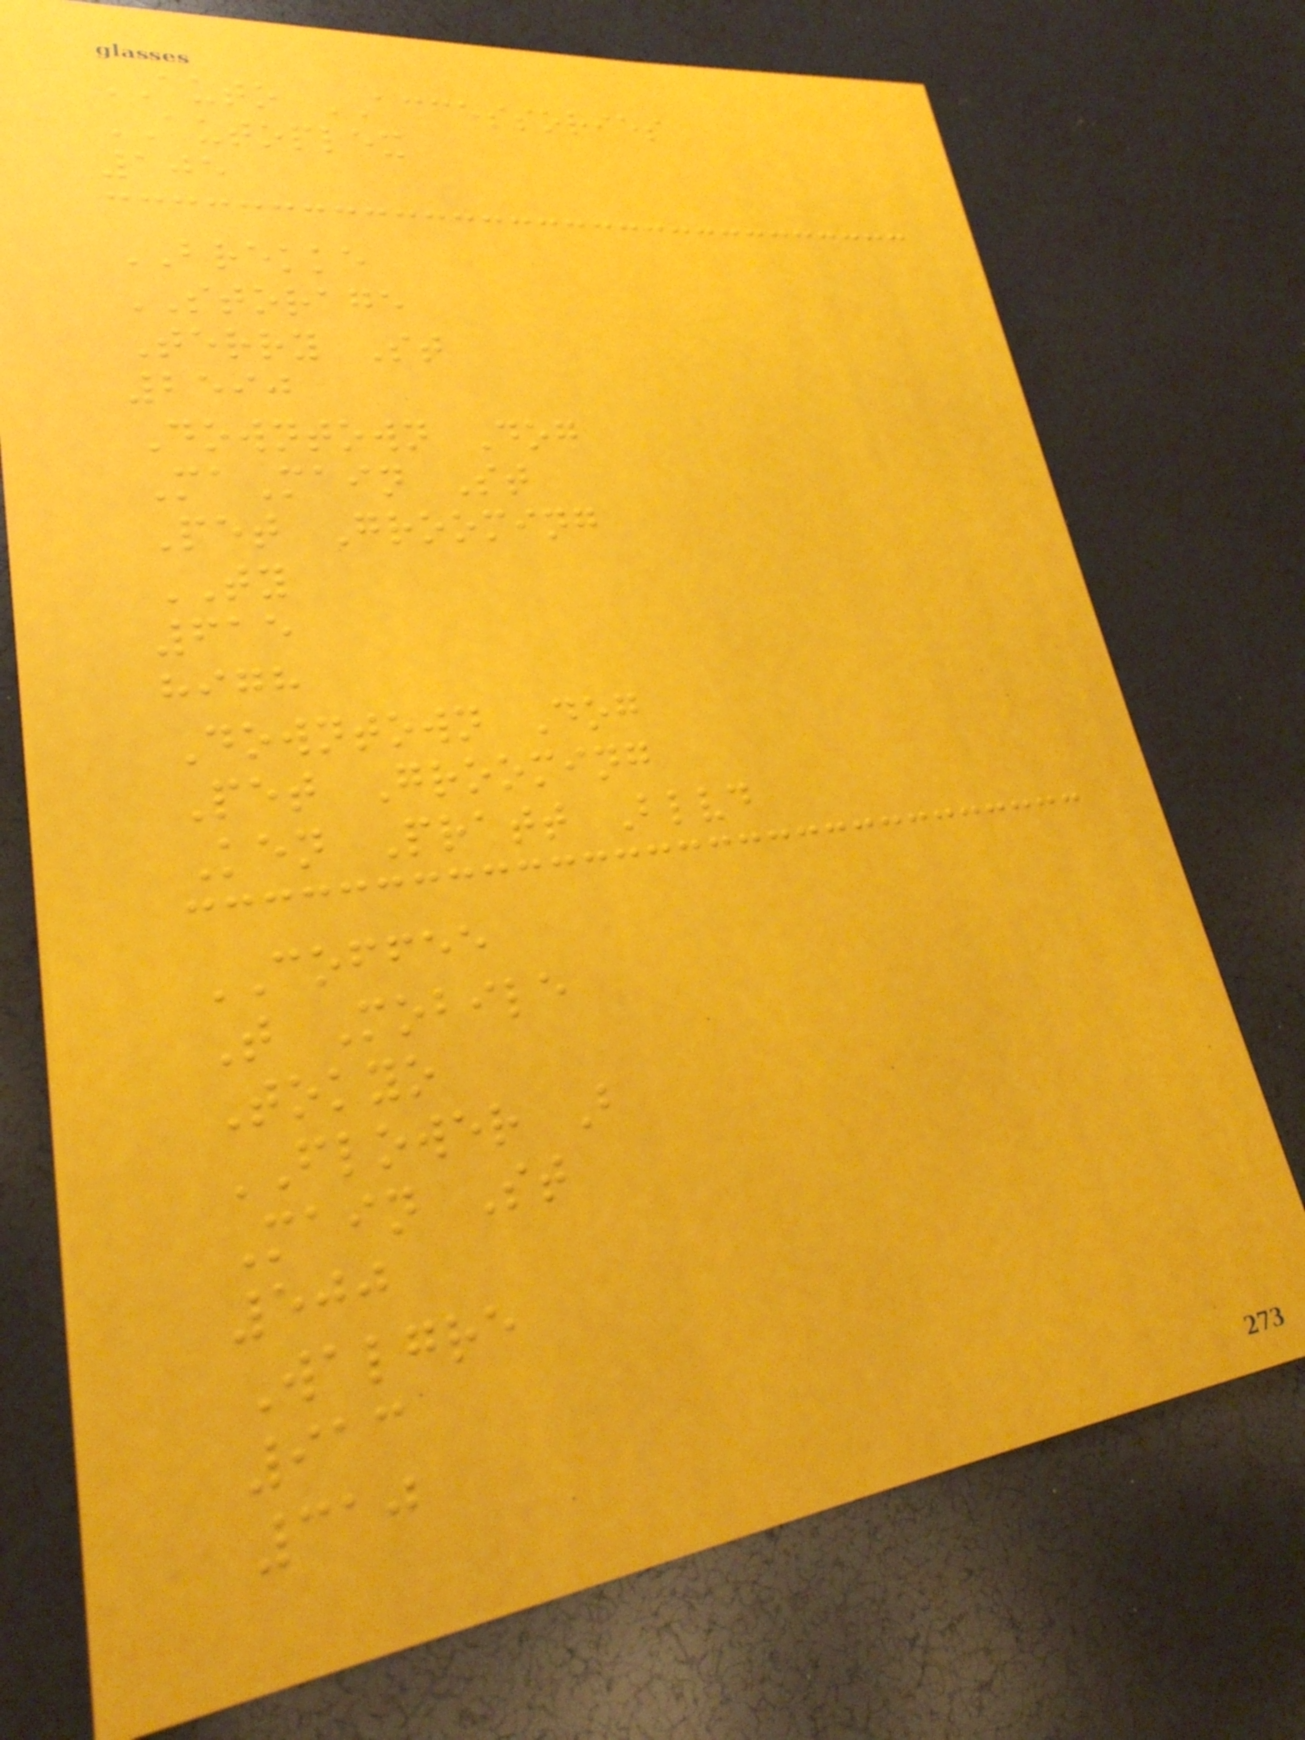AUTO ACCESSORIES
AUTOPLEX
105
BREKKE
STORAGE
Terry St
2590
Downtown Dog
MaMain St
Pet Grooming
TY
615
high
Downtown Dog
Pet Grooming
Ken Pratt Blvd
COFFEE
T Mobile
Tokyo
FLOWER B
Main St
500
Walgre
913
310
